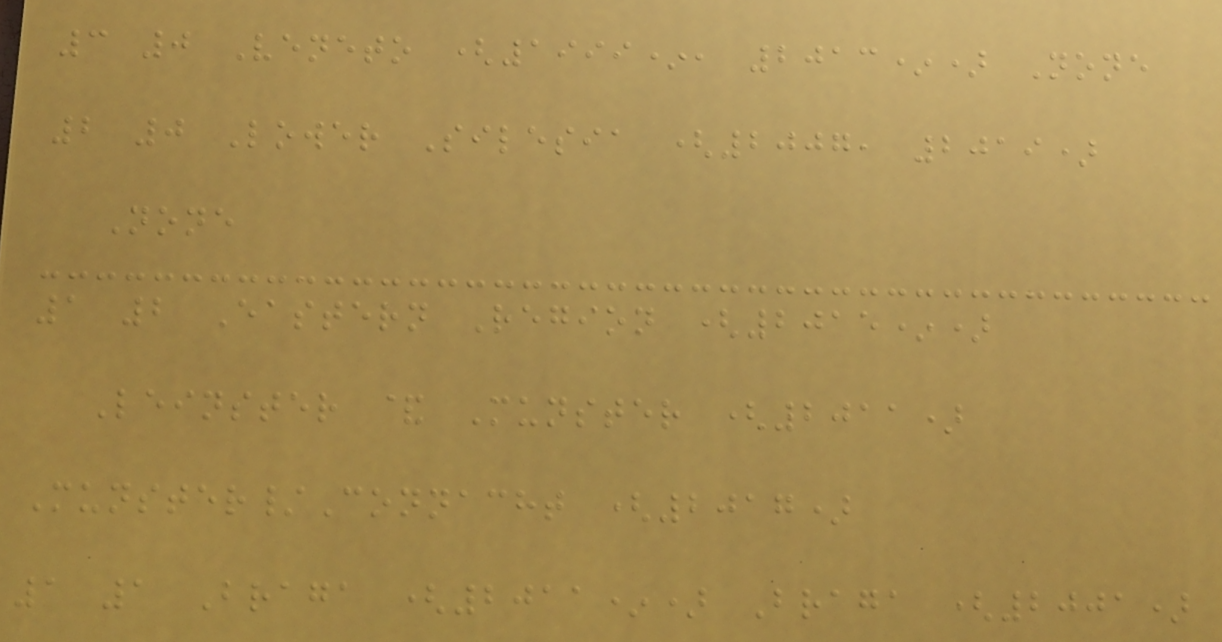3 0 Veneto (1999*, 2013*) None
2 0 Lower Silesia (2007, 2019)
None
1 2 Eastern Region (2015*)
Leinster & Munster (2011)
Munster/Connacht (2017)
1 1 Braga (2011*) Braga (2001)
